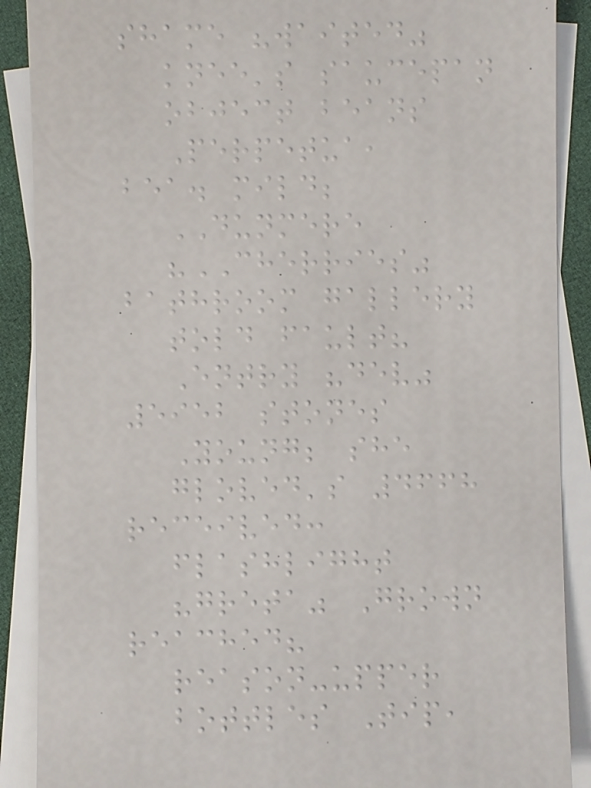shame "waited"
knee's saucepan
object beans
Perpetua,
bea. mild;
DUNMERE
"CHERRIES"
bathroom gallery
told fault?
Entry "dev"
5952 stones
Young; she
gloved's 4668
received:
flashlight
"greta" Grown
reached?
reason-upper
bottles Tip,
